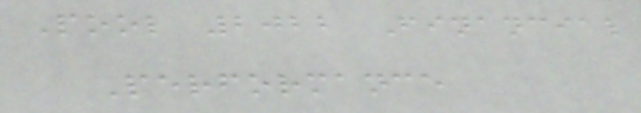Pool 2022 Financial
Performance
